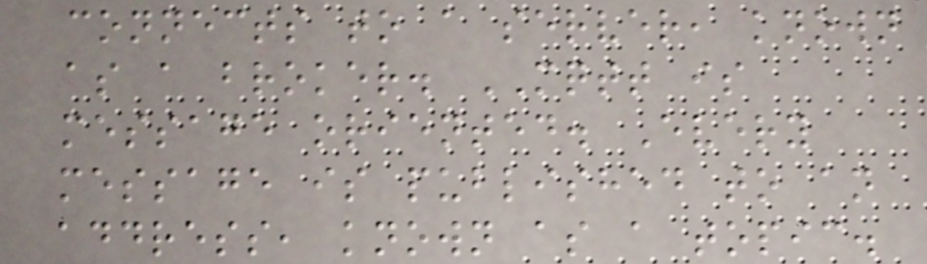connects to a server, known
as a broker. MQTT is
message oriented. Every
message is published to an
address, known as a topic.
